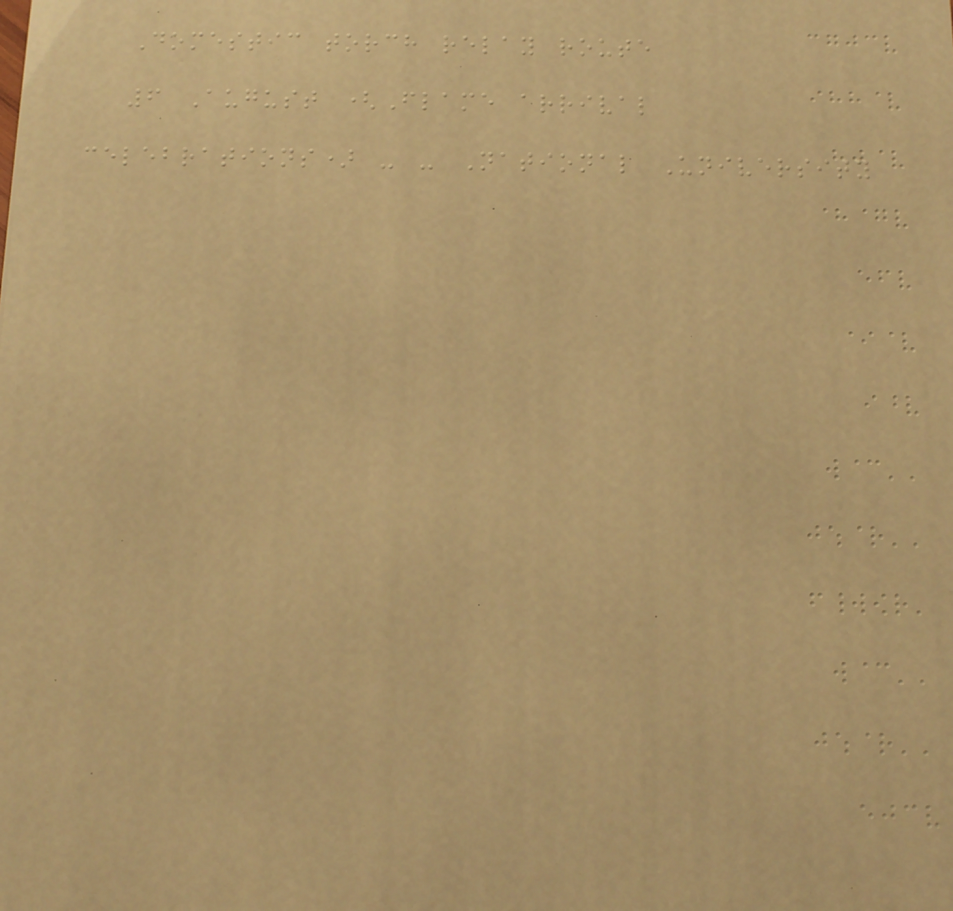Domestic torch relay route
6 August (Flame arrival
celebrations) - - National University
